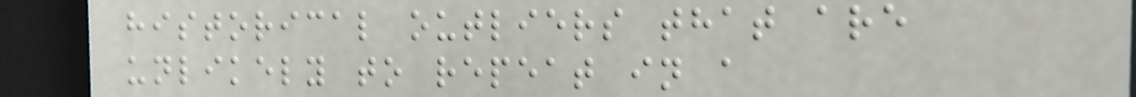historical outliers that are
unlikely to repeat in a
